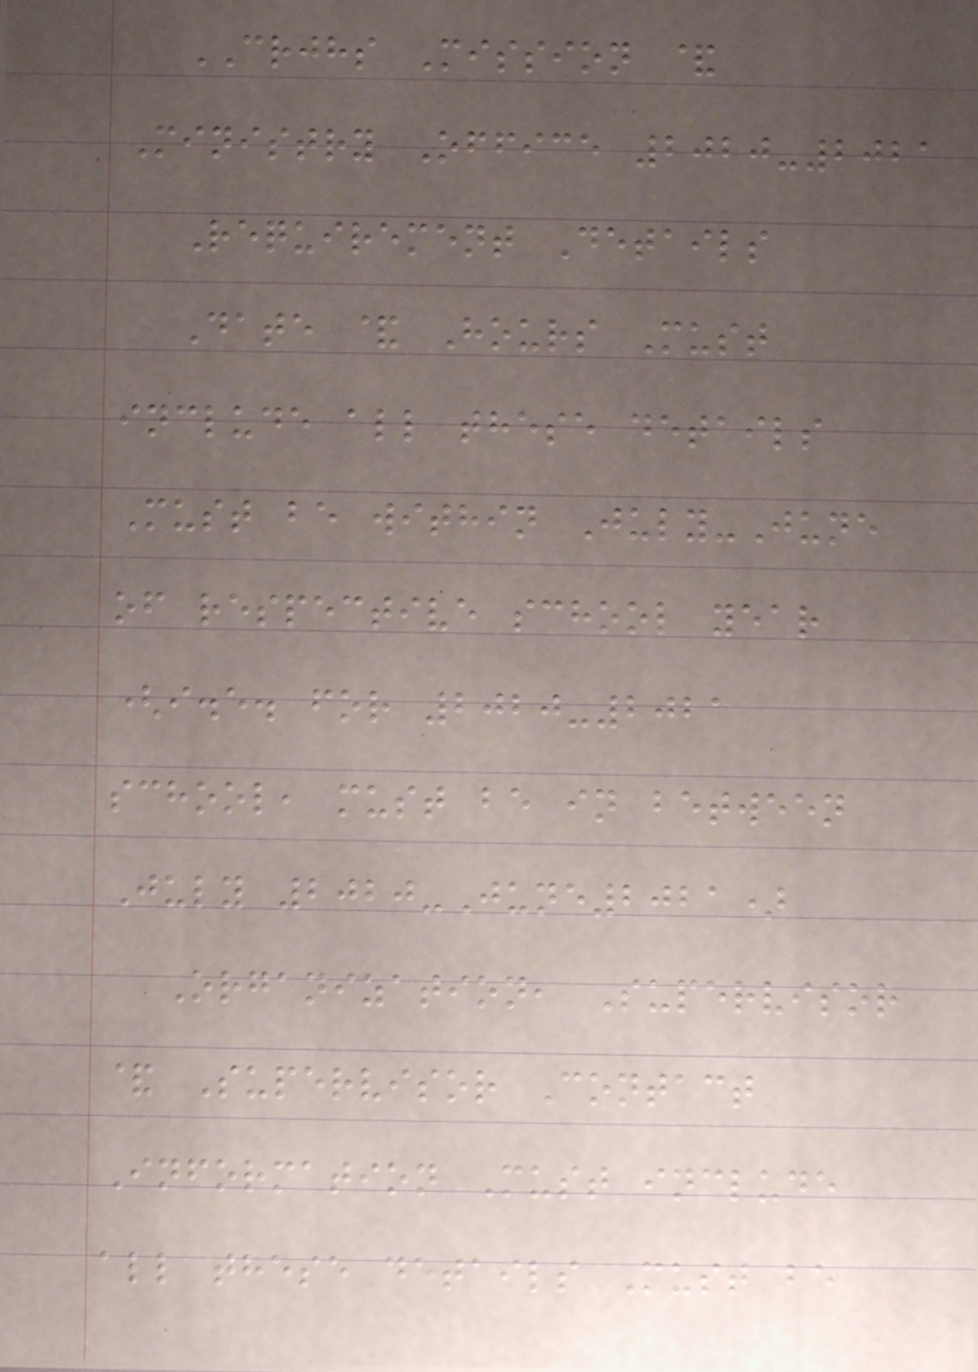CRJHS Mission &
Ministry Office 2020-2021
Requirement Details
Date & Hours Must
include all these details
Must be within July-June
of respective school year
(i.e. for 2020-2021
school, must be in between
July 2020-June2021)
Organization, Supervisor
& Supervisor Contact
Information Must include
all these details Must be
